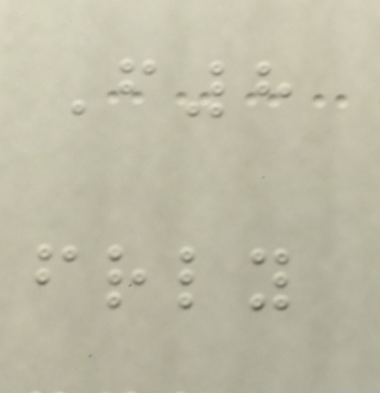F8
friendly
